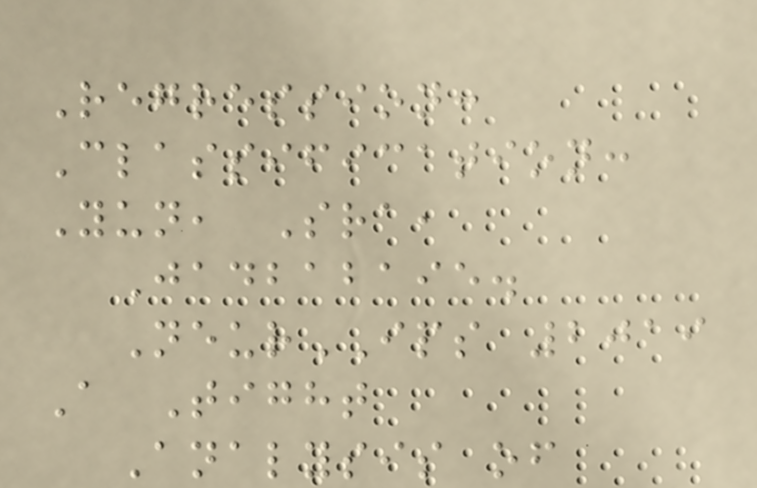Regression:
Classification:
Yun, Sra,
Jadbabaie.
NeurIPS 2019
A Tight
Analysis of
